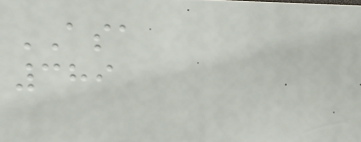ASA
389
